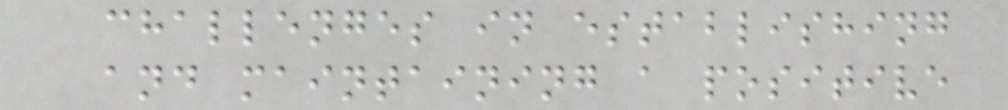challenges in establishing
and maintaining a positive
